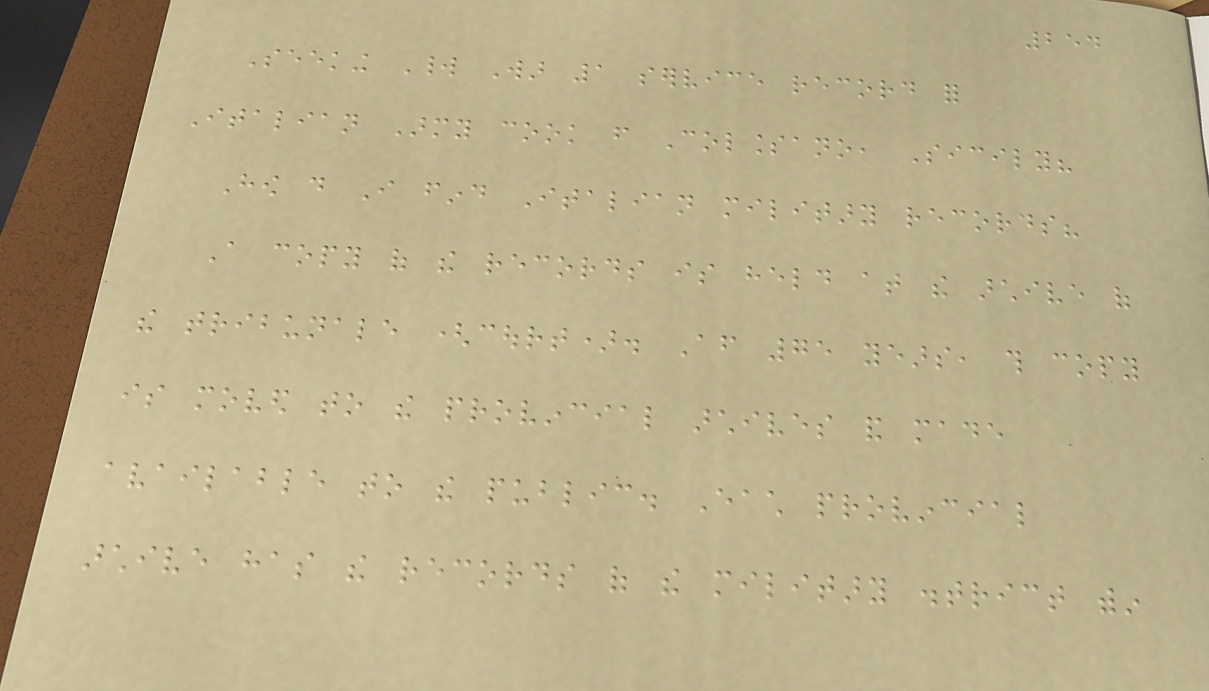254
Seeking World War 1 service record for
Italian Army cook from Collessano, Sicily?
How do I find Italian military records?
A copy of the records is held at the archive of
the tribunale (court). After 75 years, this copy
is moved to the provincial archives and made
available to the public. Each provincial
archive has the records of the military district within
